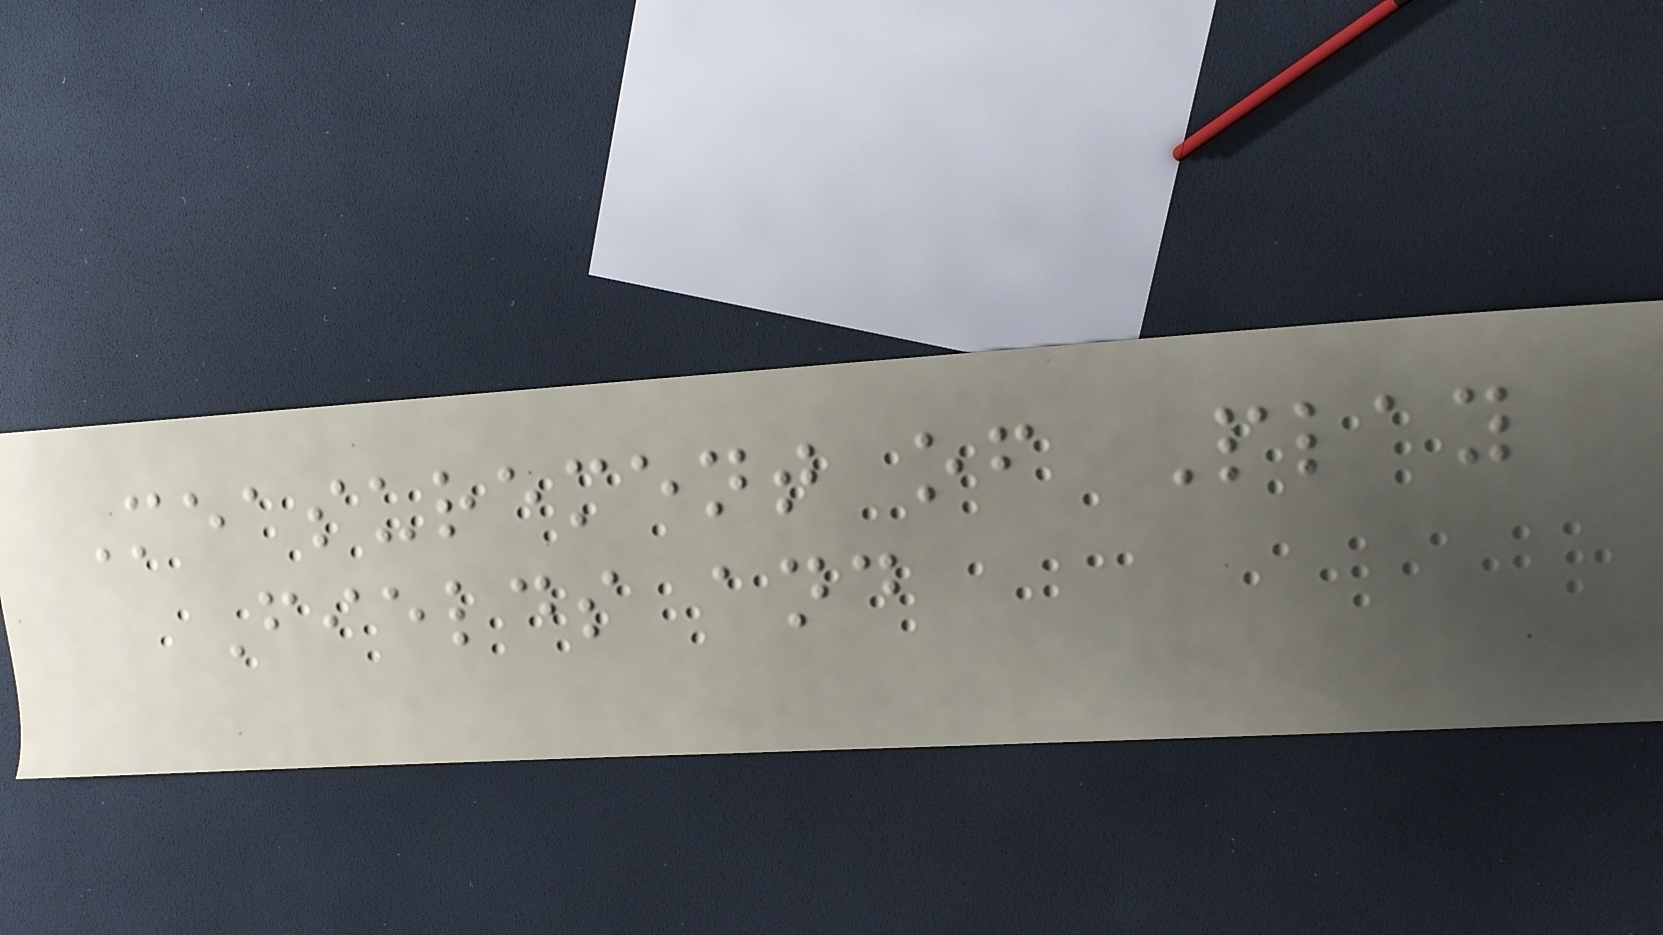Measurement of Play
Fields and
